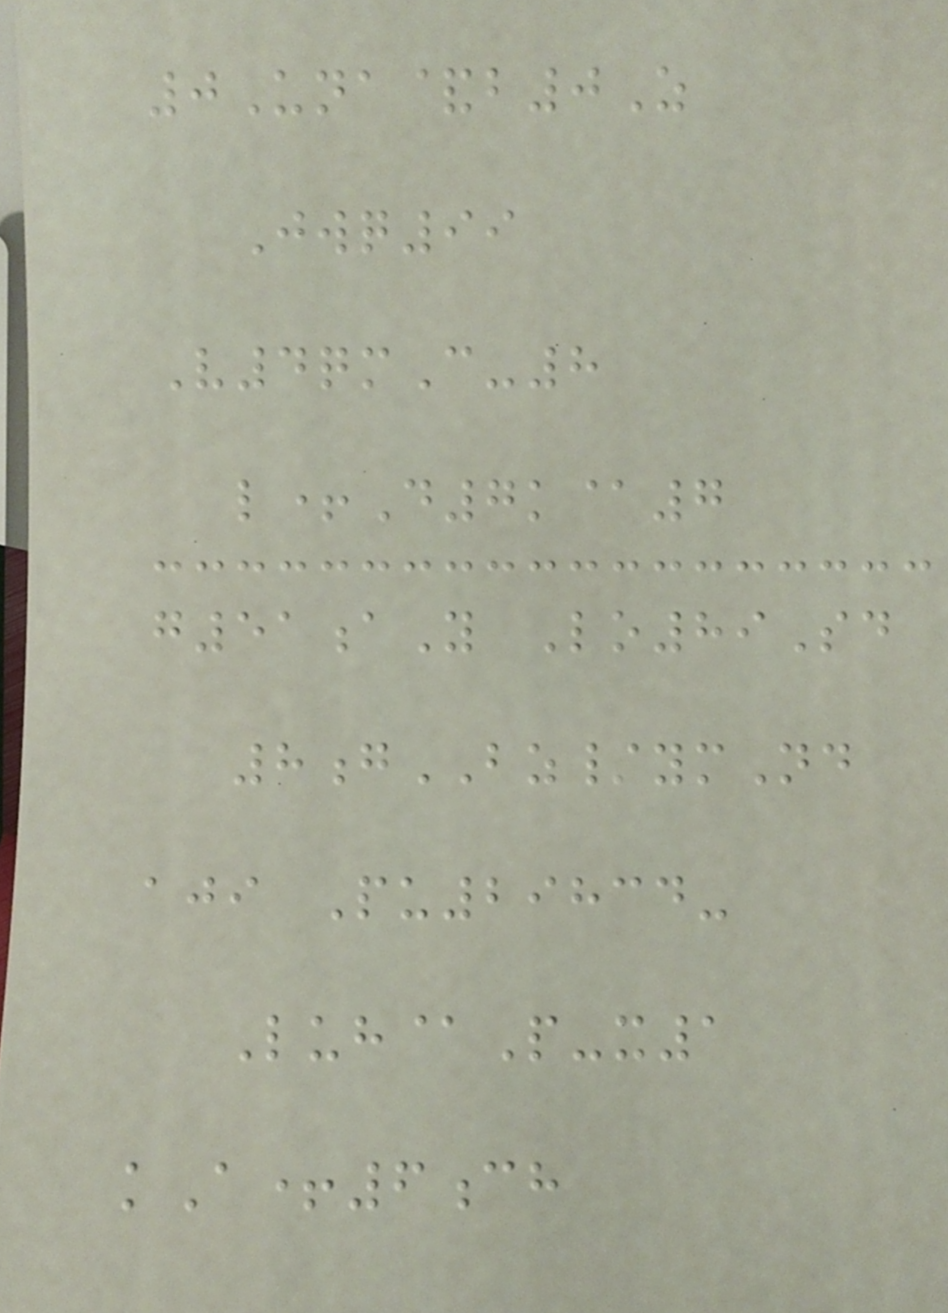0Una&b0Z
Jwq99
V4qmC-8
l+D7k@7
g51aY Lo89Sd
8gBZ/ymNd
aji Pu29834-
Luh@P-x1
kA+6ch
